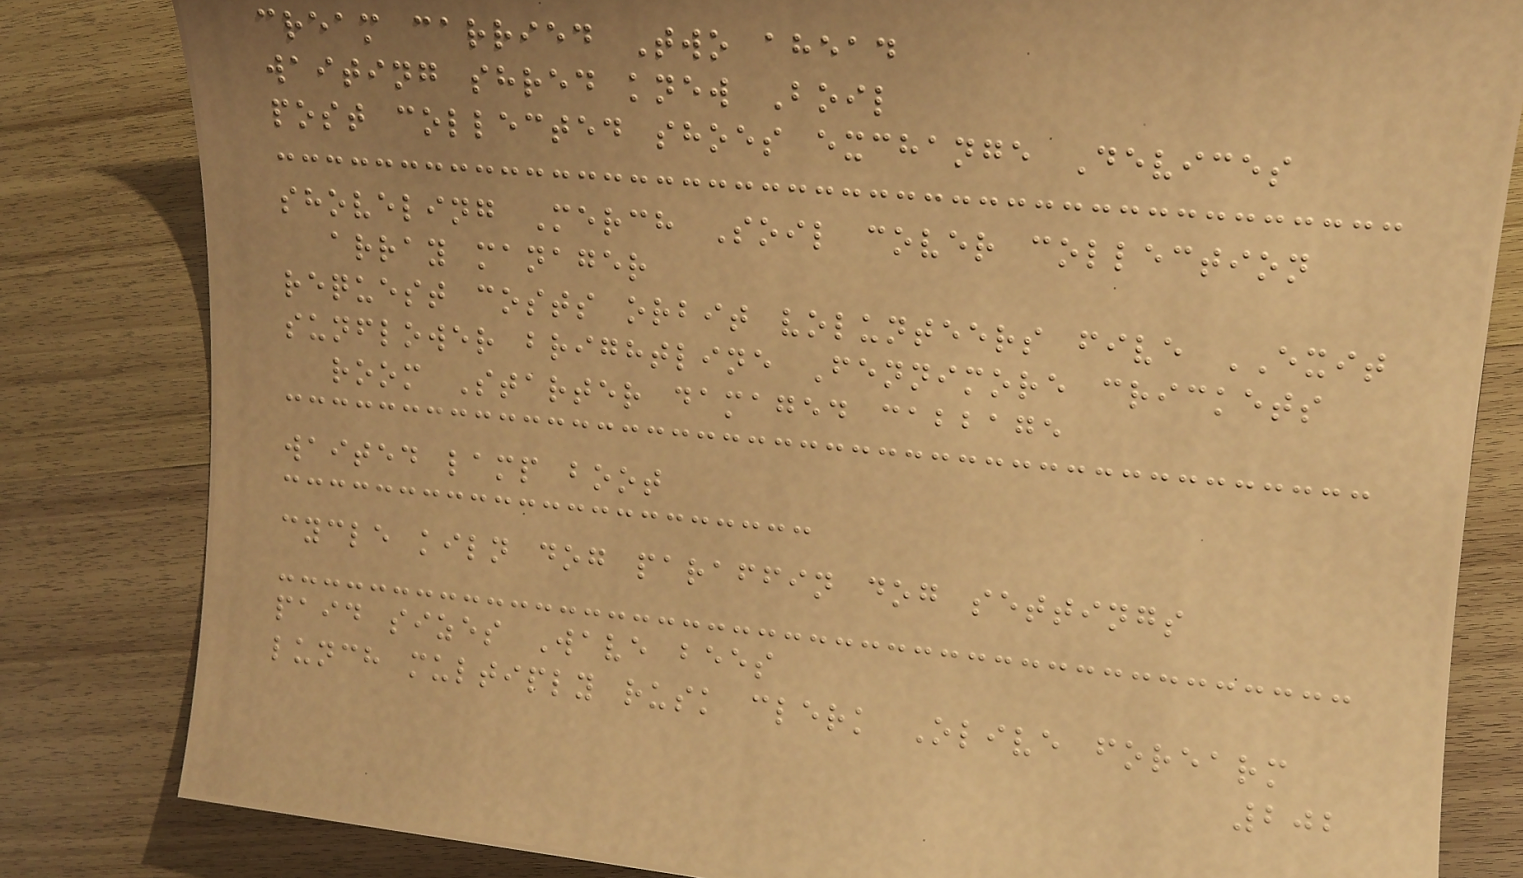cream carried Two ahead
waiting shred knew Boil
post collected shoes exchange Devices
shoveling Merch Soil cover collection
array manager
request costs orbit volunteers five EXIT
sunflower brightline Fennimore crickets
room Starter damaged cabbage
waited lamp boot
cycle kiln dog paraffin dog settings
paid sizes Wave bees
lunch multiply rusk clerk Olive forearm
202
